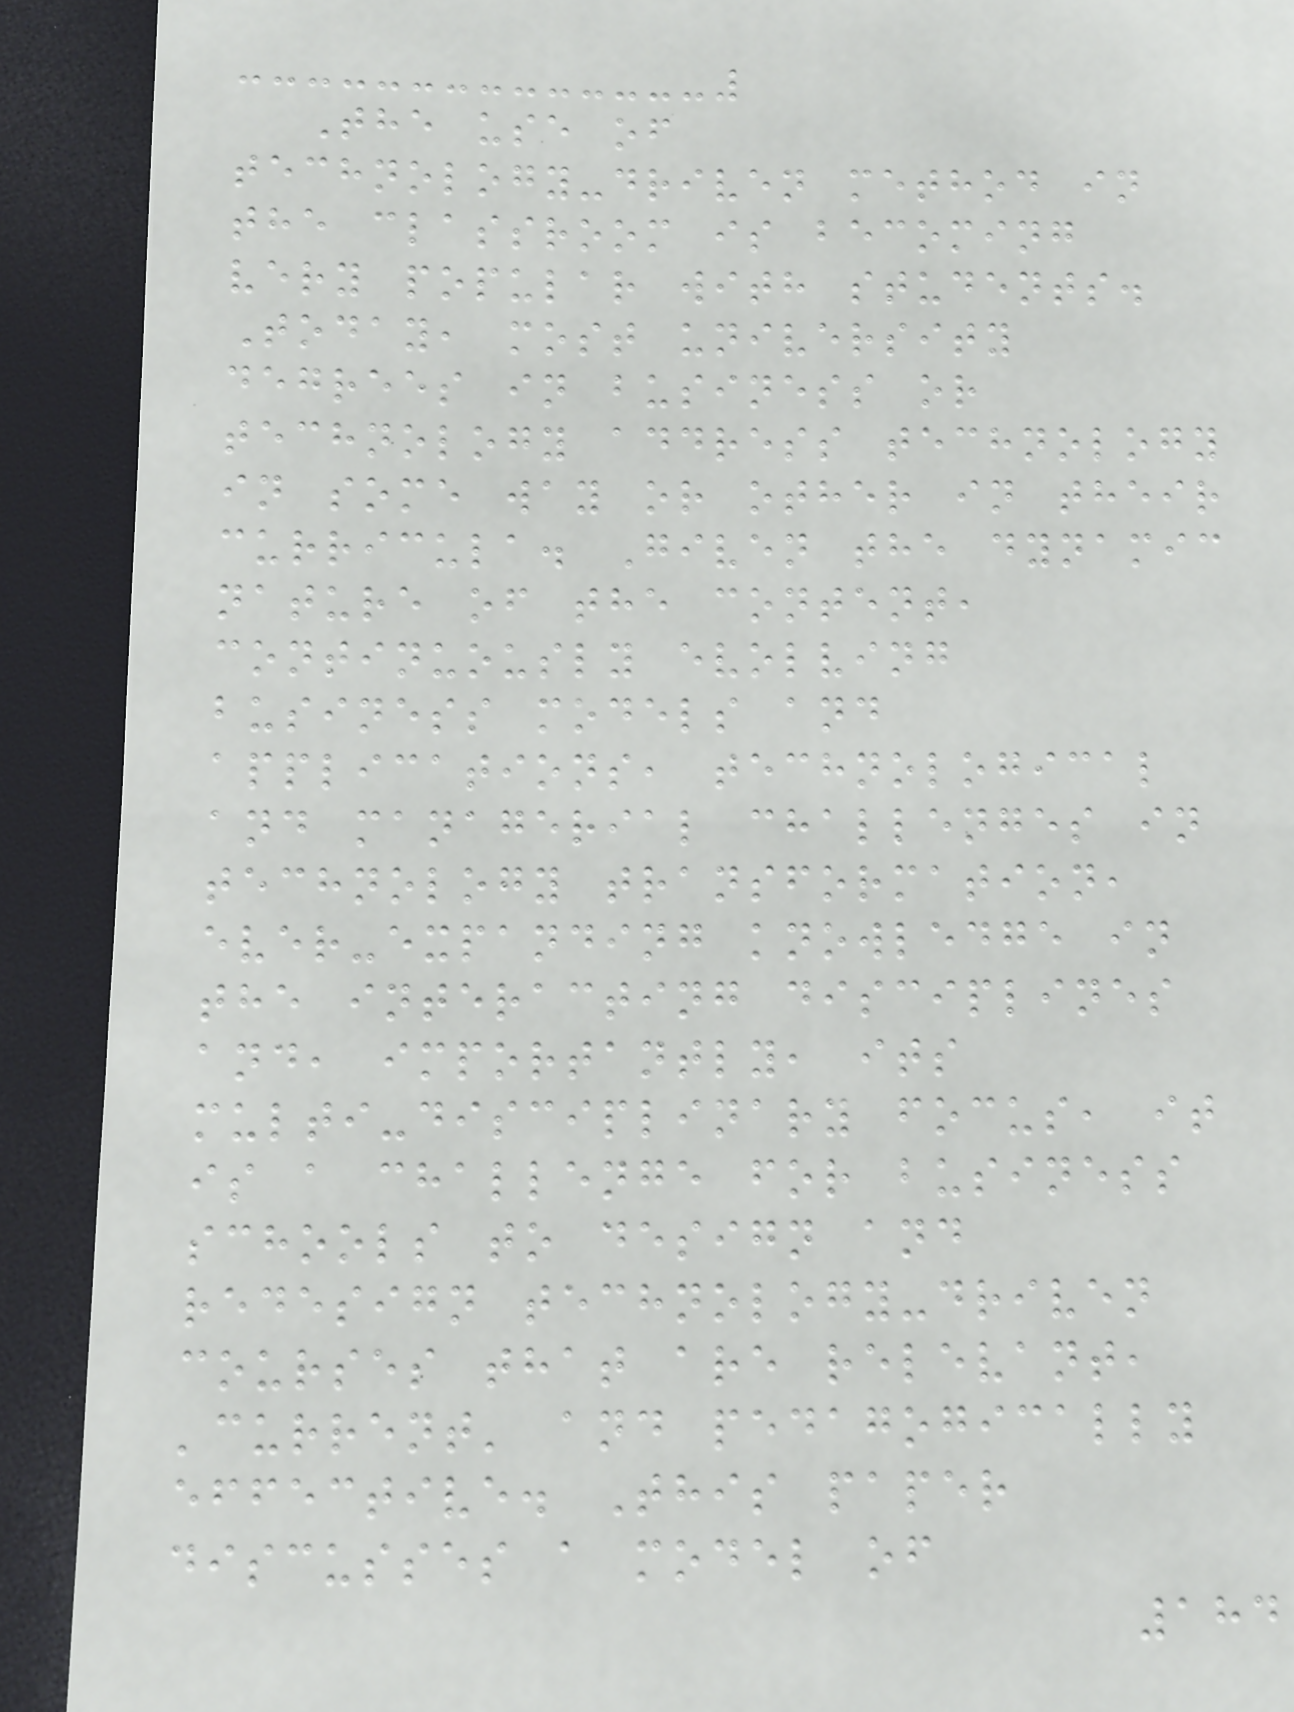The use of
technology-driven method in
the classroom is becoming
very popular with students.
Today, most university
degrees in business or
technology address technology
in some way or other in their
curricula. Given the dynamic
nature of the content,
continuously evolving
business models and
applications, technological
and managerial challenges in
technology transformation,
ever-expanding knowledge in
the interacting disciplines
and, importantly, its
multi-disciplinary focus, it
is a challenge for business
schools to design and
redesign technology-driven
courses that are relevant,
'current' and pedagogically
effective. This paper
discusses a model of
184
